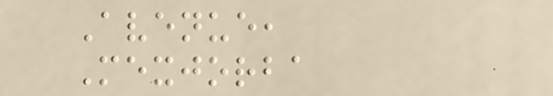Avenue,
Mexjorba
